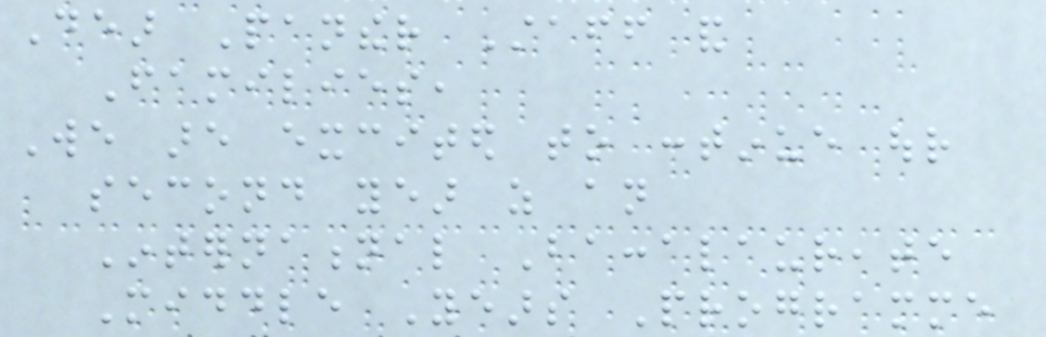Dear Panther Staff and
Families,
We are excited to continue our
second year as an
International Baccalaureate
Middle Years Programme
